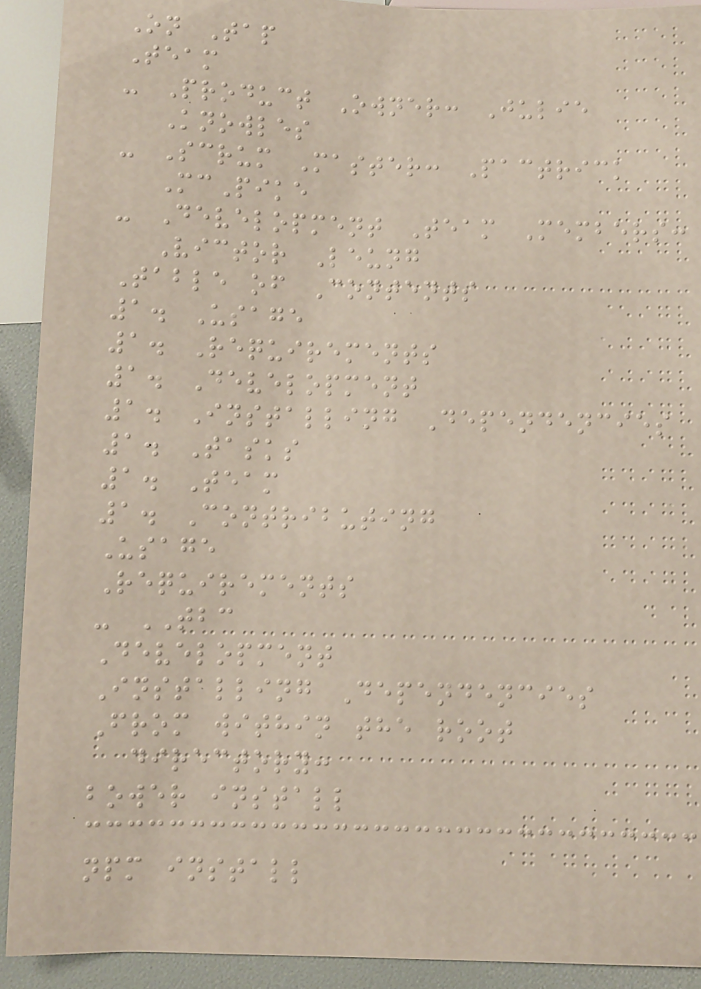On Tap
Team
- Product Owner: Julie
Knowles
- Scrum Master: Pactrick
McPike
- Development Team Members:
Victor Leung
Table of Contents
1. Usage
1. Requirements
1. Development
1. Installing Dependencies
1. Tasks
1. Team
1. Contributing
Usage
Requirements
- TBC
Development
Installing Dependencies
From within the root
directory:
bower install
npm install
